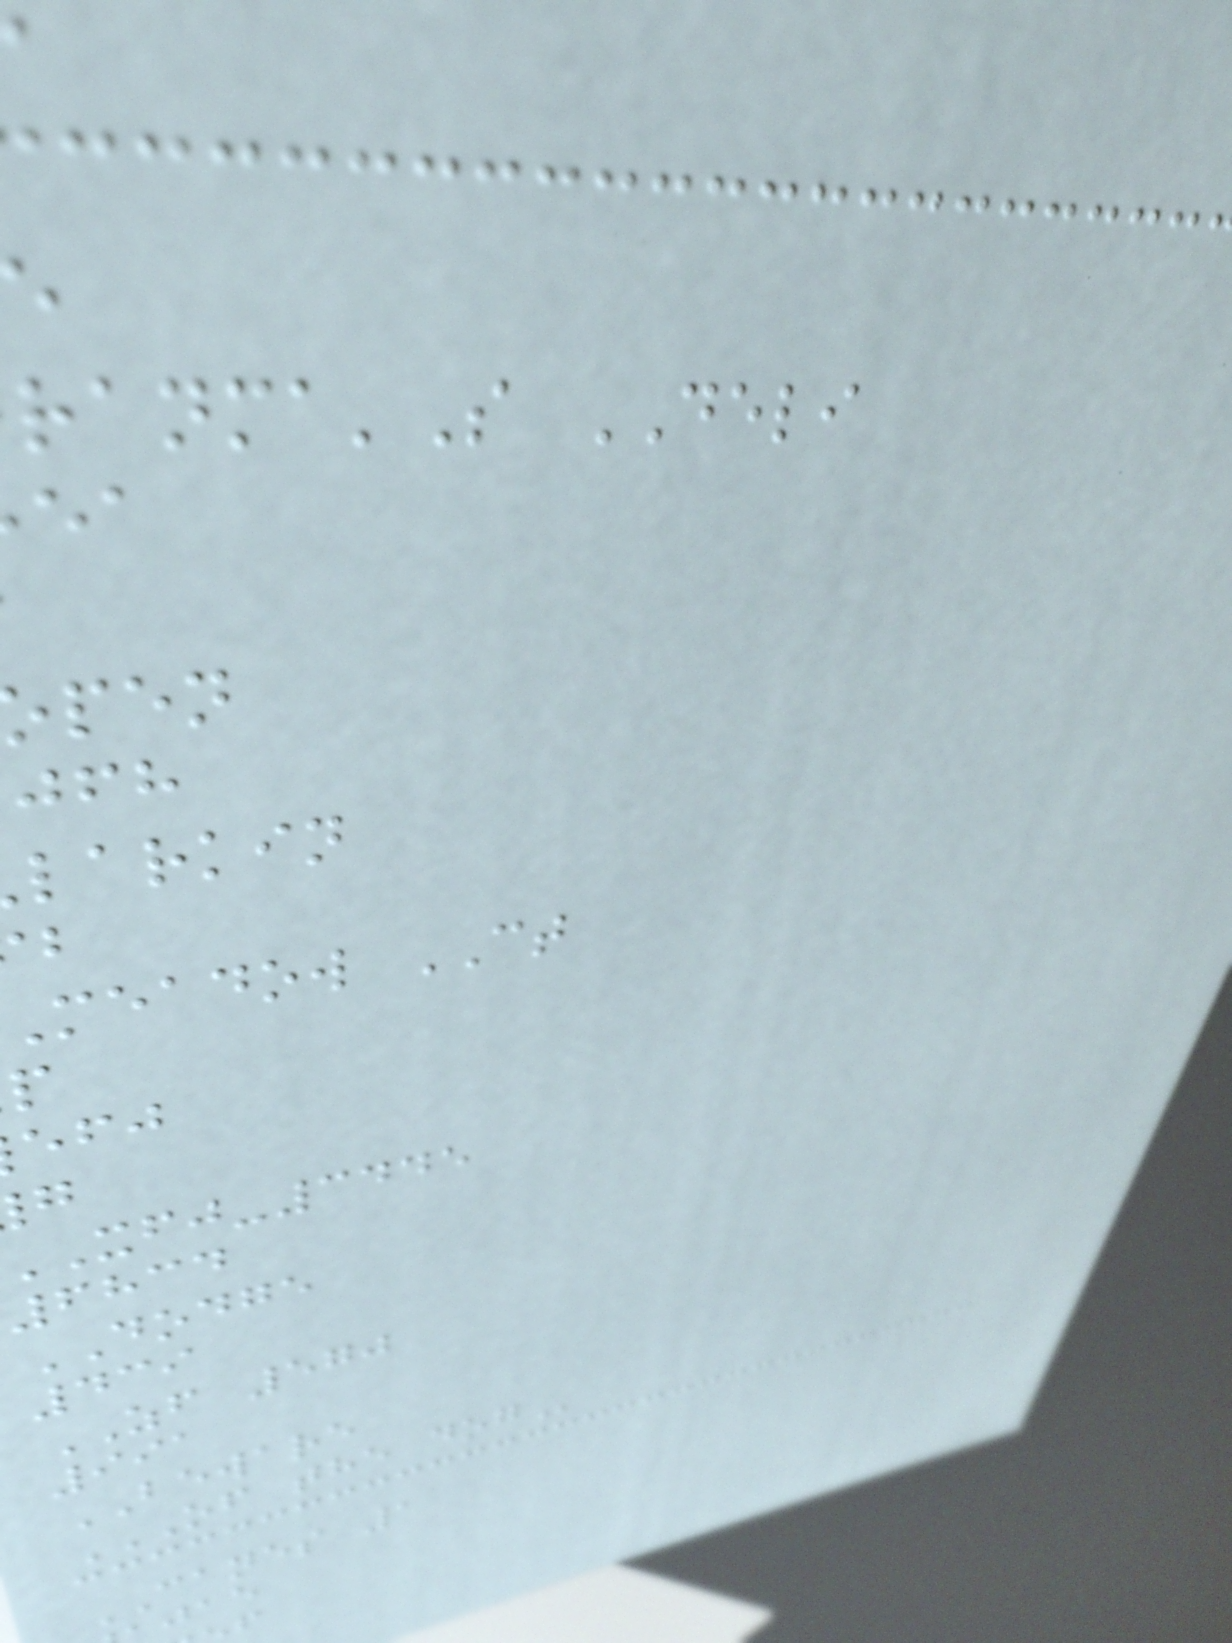'S DELI
larkin
meadow CT
xfj-3445
6834
DODGE
439
ZF 570
991
BEWARE
OF THE DOG
CANES 1
